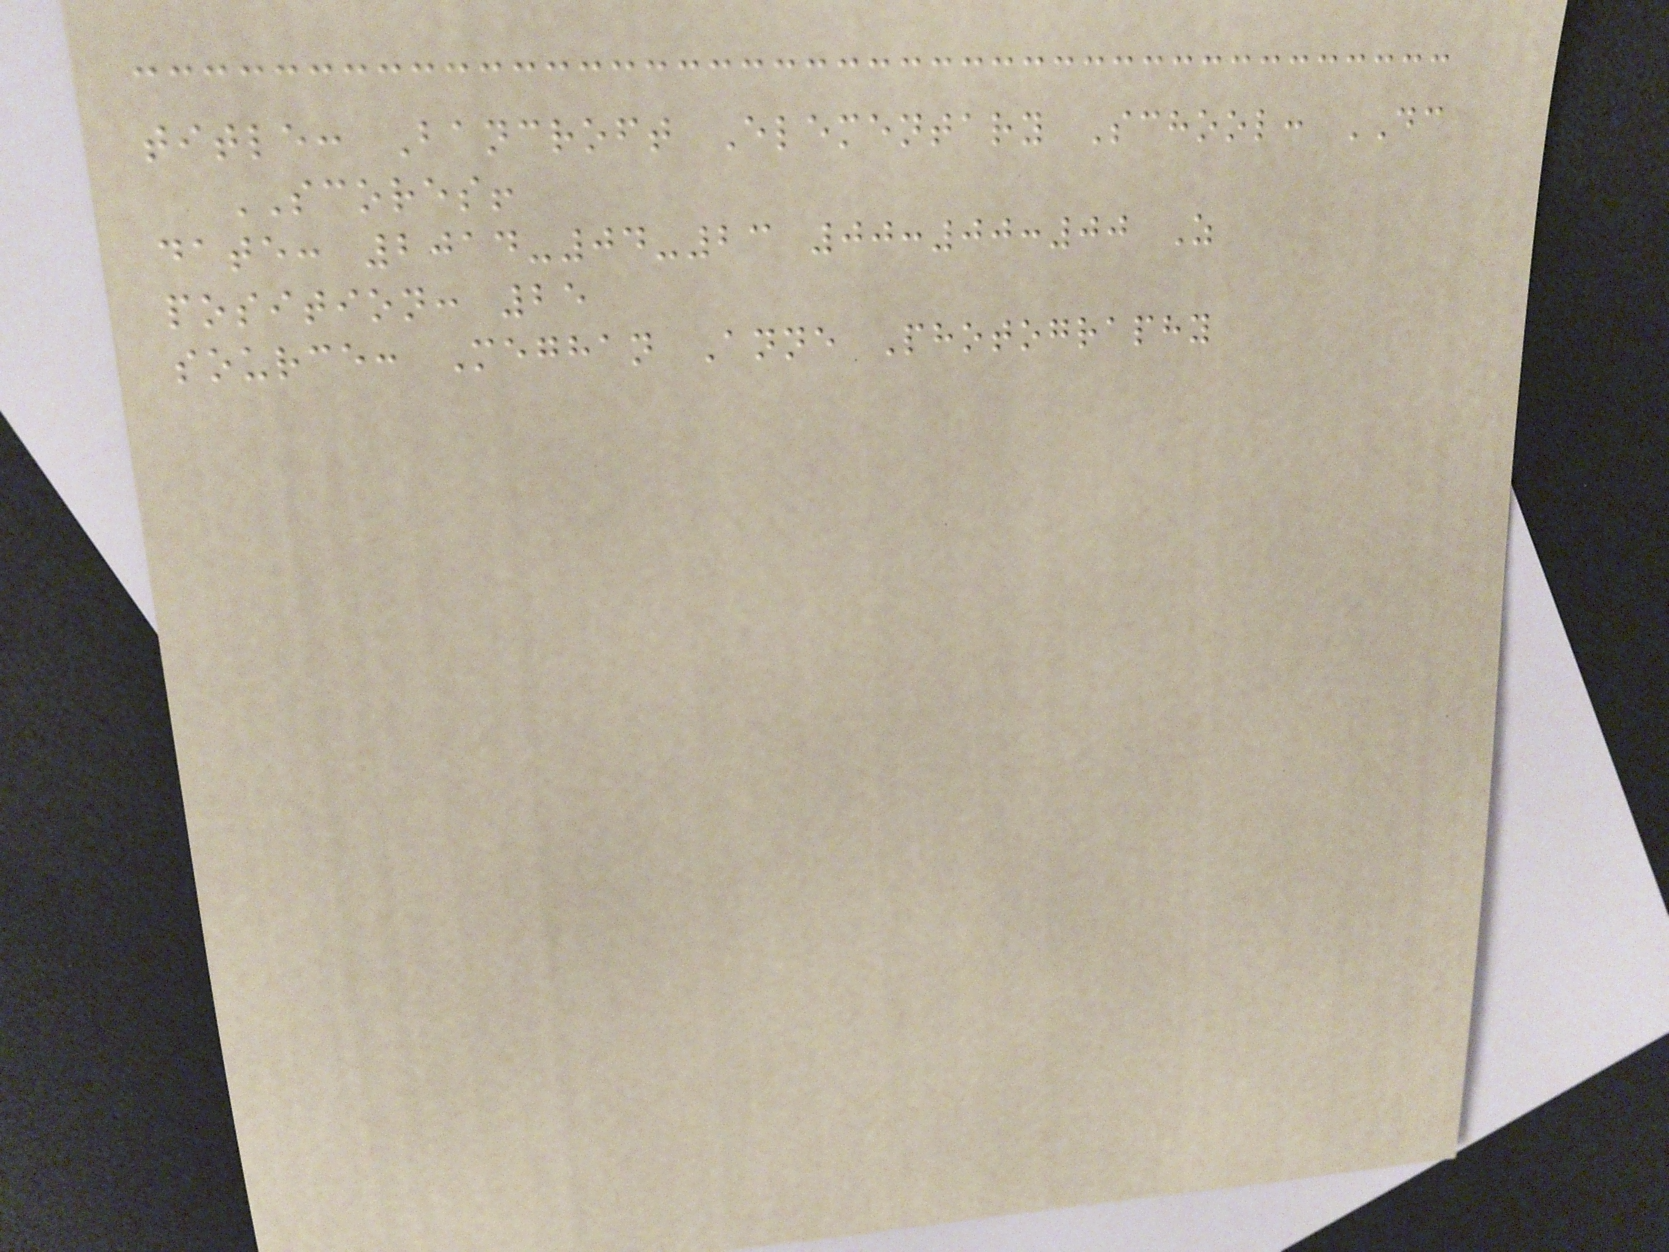title: Bancroft Elementary School: DC
SCORES!
date: 2014-04-23 00:00:00 Z
position: 25
source: Meghan Anne Photography
